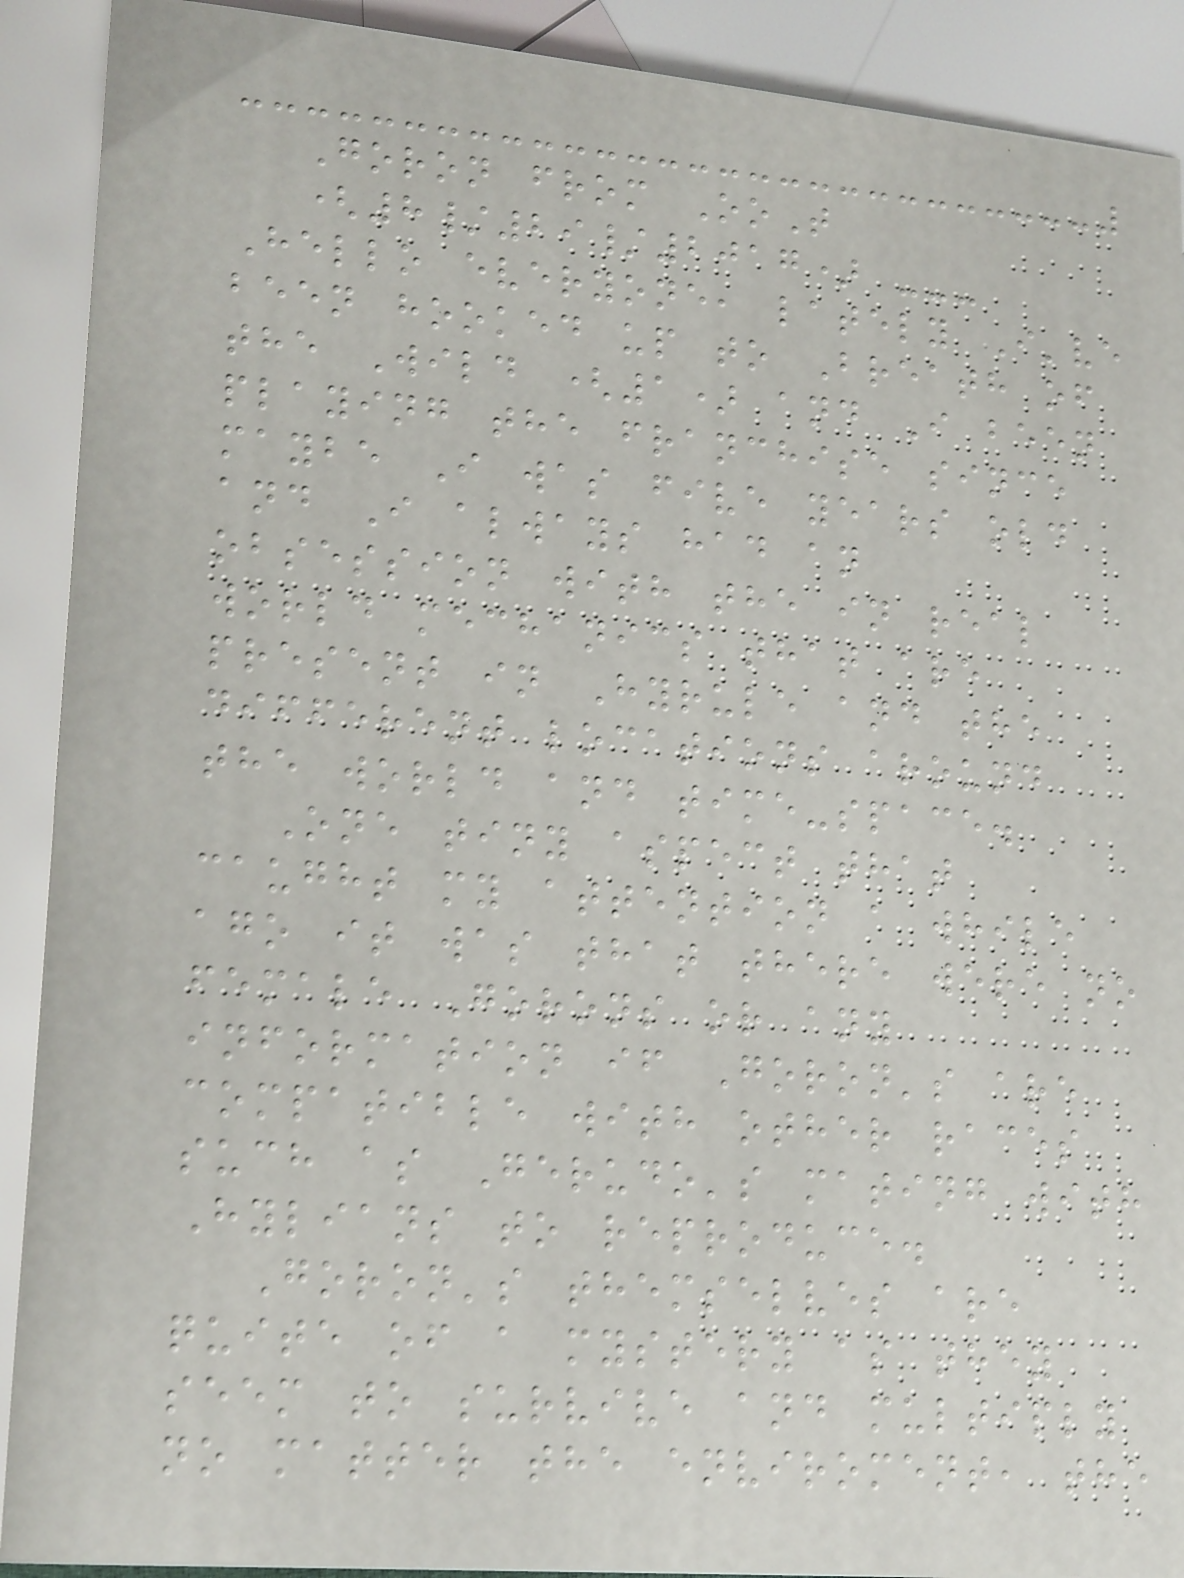Goron from OoT
(8/29/2017) ---
Hello everyone, lately I've
been hooked up to Breath of
the Wild (1) and I been
playing the franchise since
maybe I was five years old
and I always had an
obsession with the in real
world mechanics that are
present in Hyrule and the
different locations around
the world and time-space.
One tiny aspect that
caught my attention a while
ago it was that there were no
female Gorons or any
information if Goron's are
compatible with other races
such as Gerudo's mating with
Hylians to reproduce.
Goron's themselves are
quite of a mystery as they
seem to survive and multiply
no matter the enviroment, the
